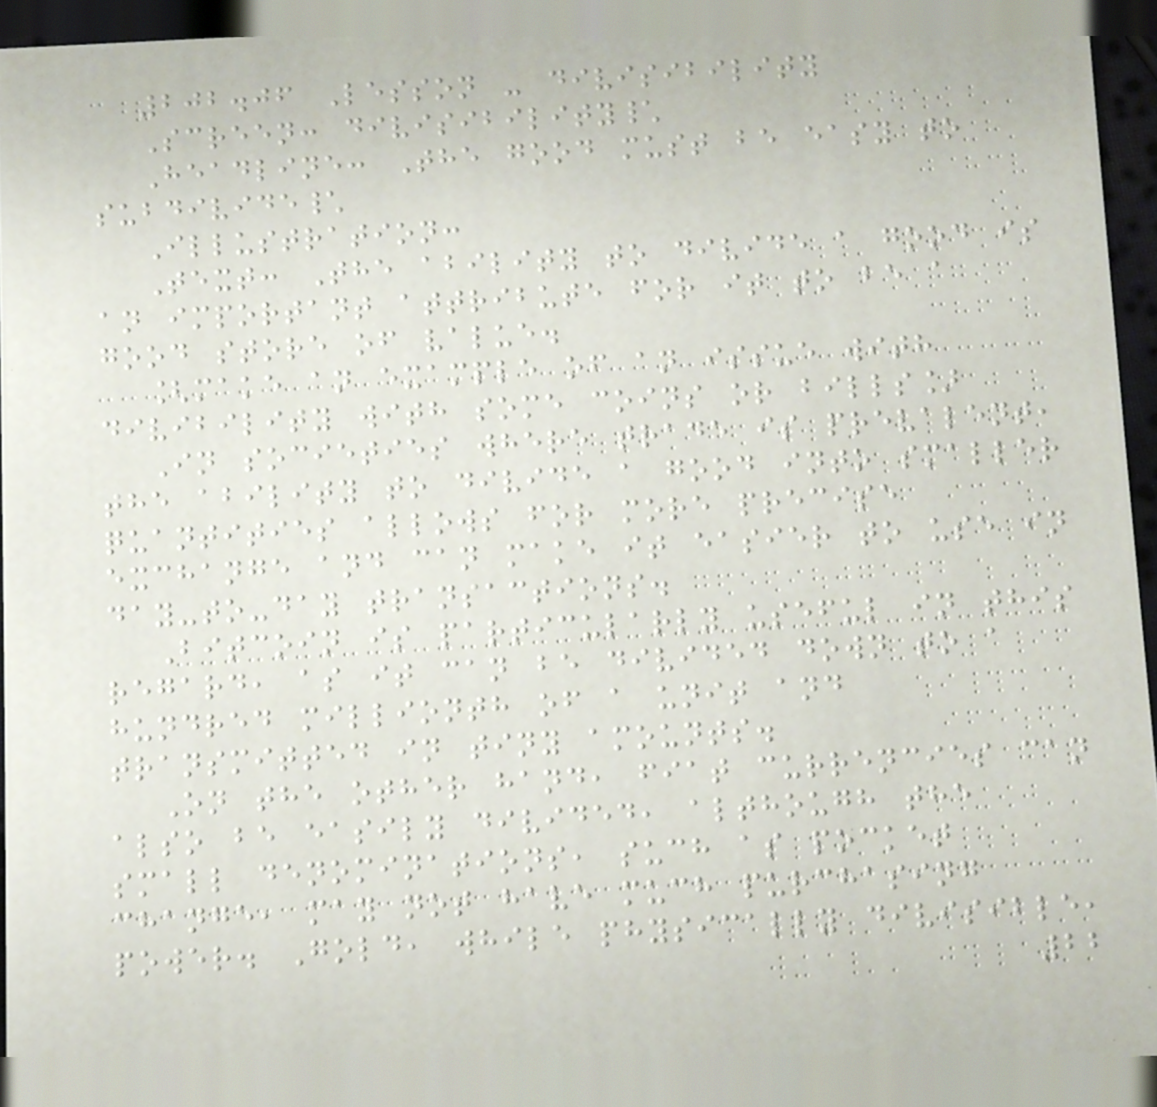202.06 Lesson - divisibility
Screen: divisibility\
Headline: The good must be easy to
subdivide\
Illustration:
Text: The ability to divide a good is
an important attribute for it to be a
good store of value.
[make an example of an issue with
divibility with some coins or bills]
In societies where trade is prevalent,
the ability to divide a good into smaller
quantities allows for more precise
exchange and can make it easier to use in
day-to-day transactions.
Bitcoin is particularly useful in this
regard, as it can be divided down to a
hundred millionth of a unit and
transmitted in tiny amounts.
On the other hand, fiat currencies can
also be easily divided, although the
small denominations, such as pocket
change, may not have much purchasing
power. Gold, while physically divisible,
22
